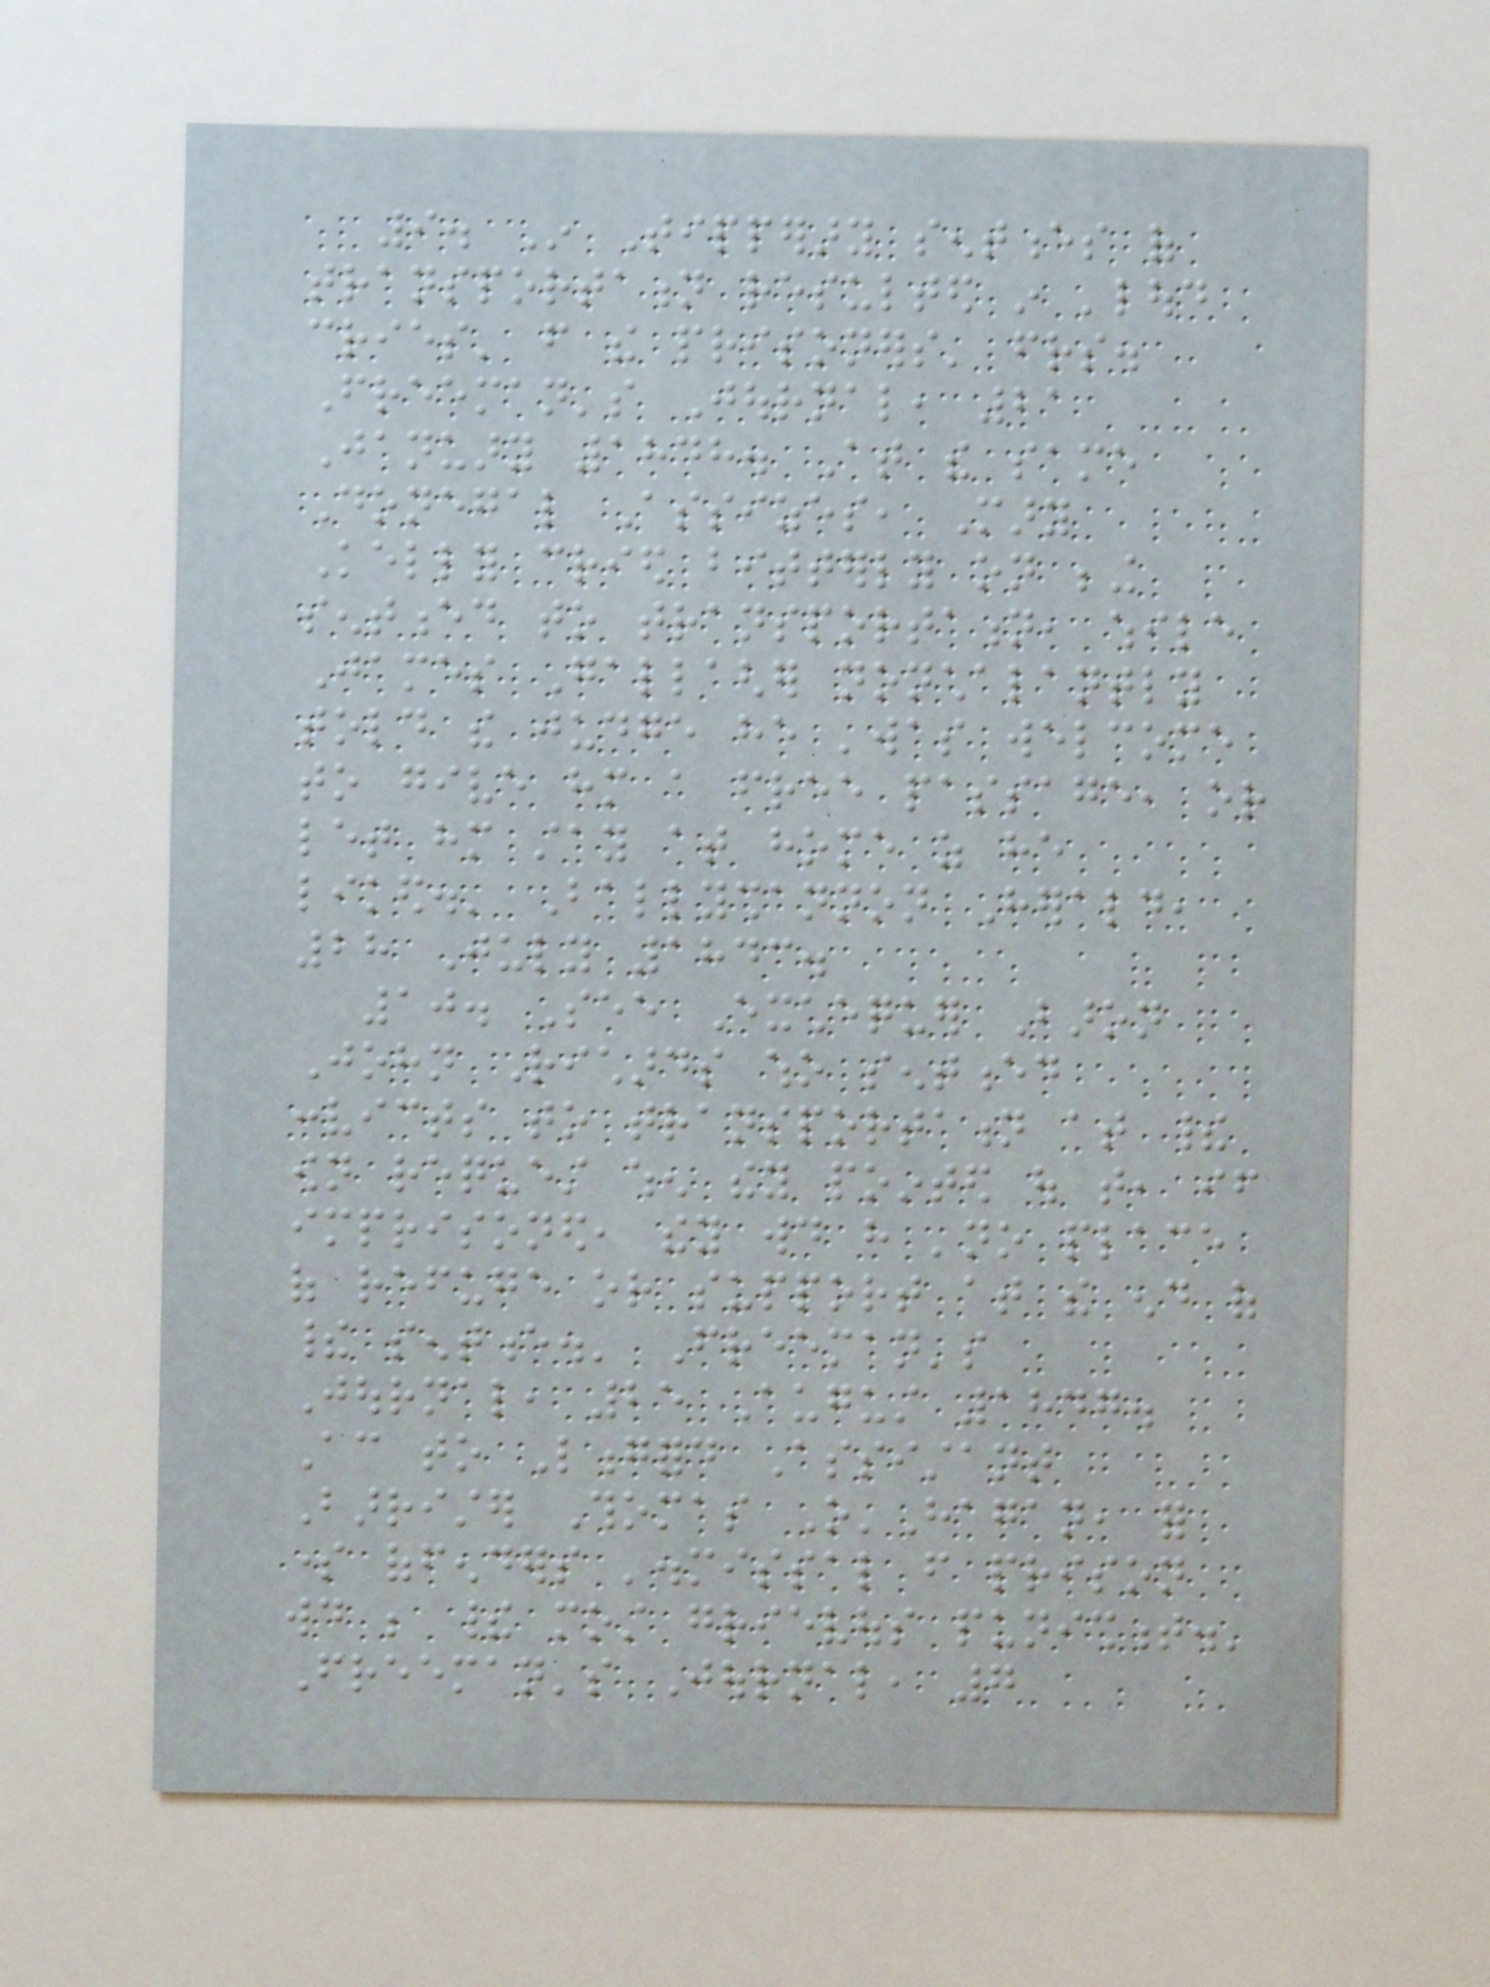9. In Tipperary sentences of
transportation resulted in 'loud
cries' from the prisoners' friends.
Freeman's Journal, 21
January 1848. At the same
Donegal Assizes, Mary
Kelly cried bitterly on being
sentenced to transportation, while
James Gallagher nonchalantly
told the judge he 'was welcome
to give him a free passage, or
let him stay at home as he
liked.' Ballyshannon Herald,
28 July 1843.
10. See Exchequer Baron
John Richards who sentenced
convicts to transportation at their
own request when they pointed out that, if
imprisoned, they would have 'no place
of refuge or support at the end of
their sentence.' Freeman's
Journal, 25 August 1847.
According to Longford Assistant
Barrister Thomas O'Hagan, for
some offenders 'dismissal from prison
would be their most grievous punishment.'
Freeman's Journal, 7
